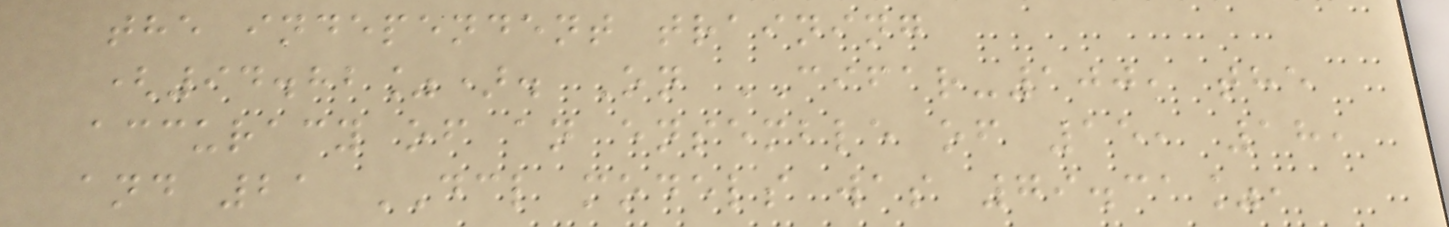the independent training
(94.82%). On CIFAR-100, the
accuracy of an ensemble of 15, 18,
and 21 DCL models was 79.31%,
